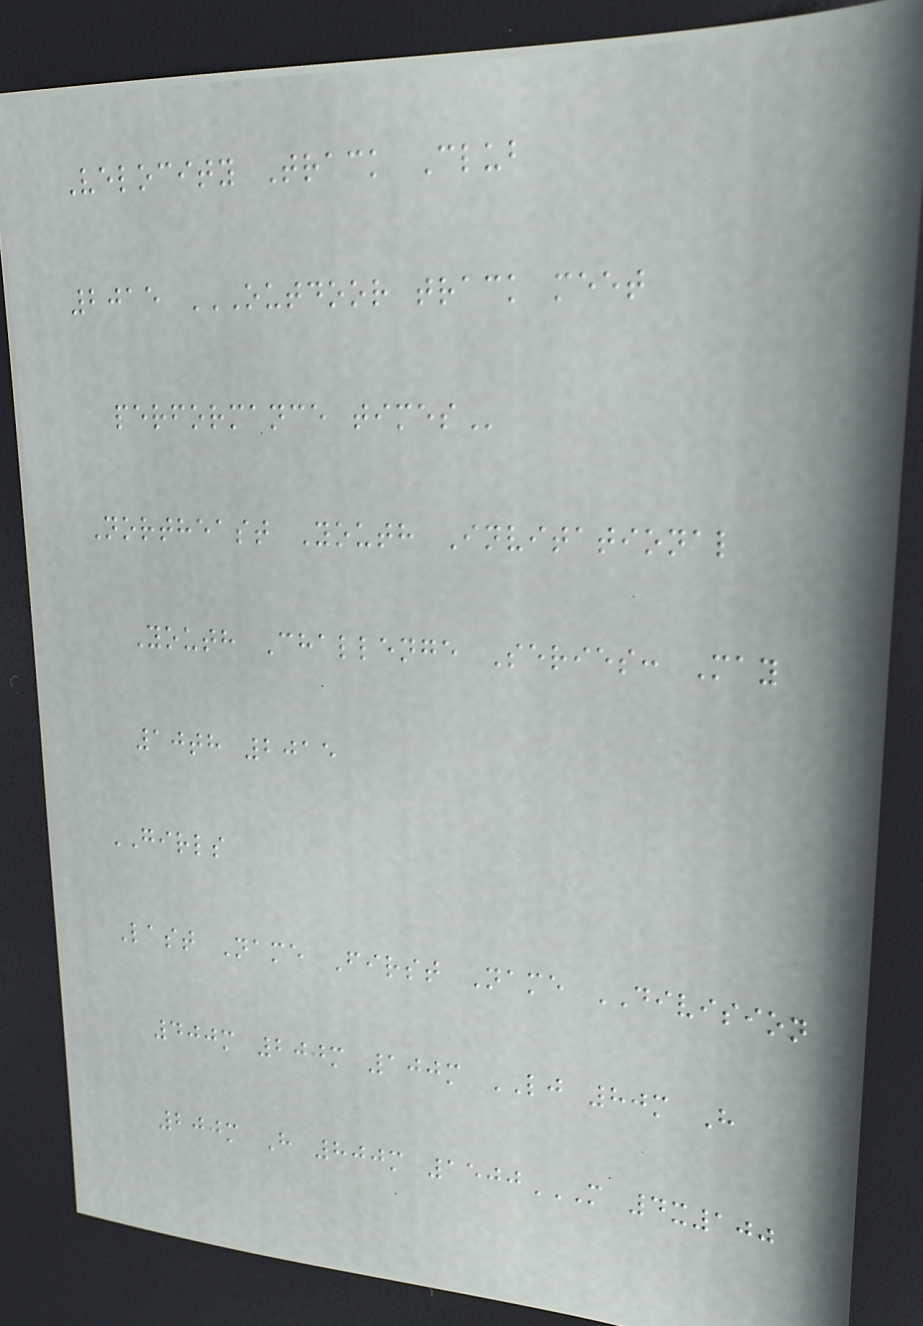Velocity Track Club
2015 OUTDOOR TRACK MEET
PERFORMANCE TIMES
Northeast Youth Invitational
Youth Challenge Series: May
10th 2015
GIRLS
Last Name First Name DIVISION
400m 200m 100m LJ 80m H
200m H 800m 1500M 4X100
